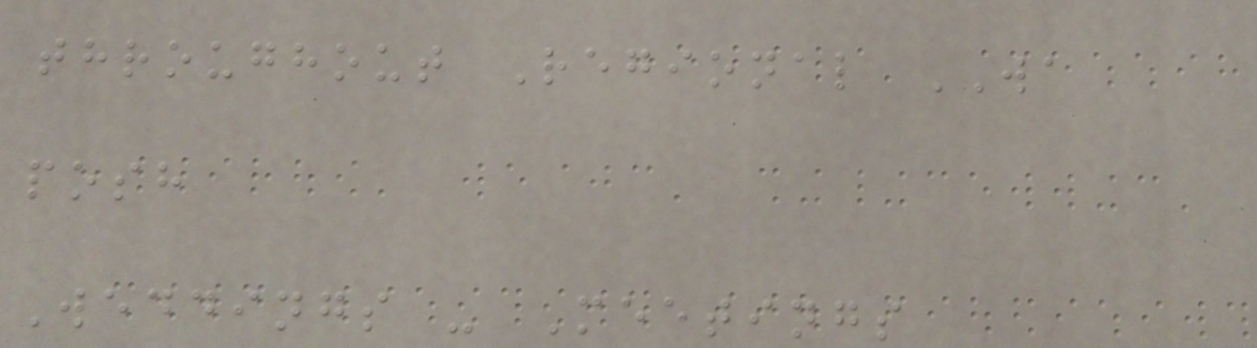throughout Regional WA
posh
Weddings - Meetings
